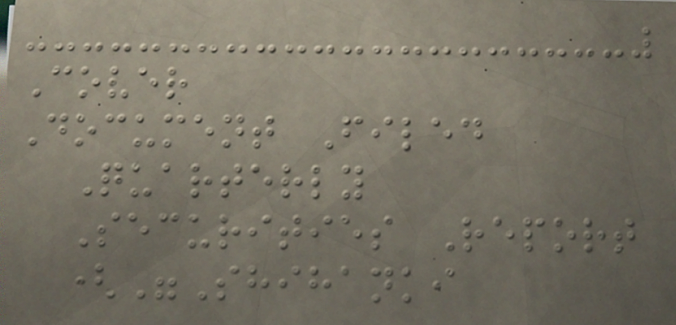Cover
Document Filed
Quarterly
Securities Report
("Shihanki
